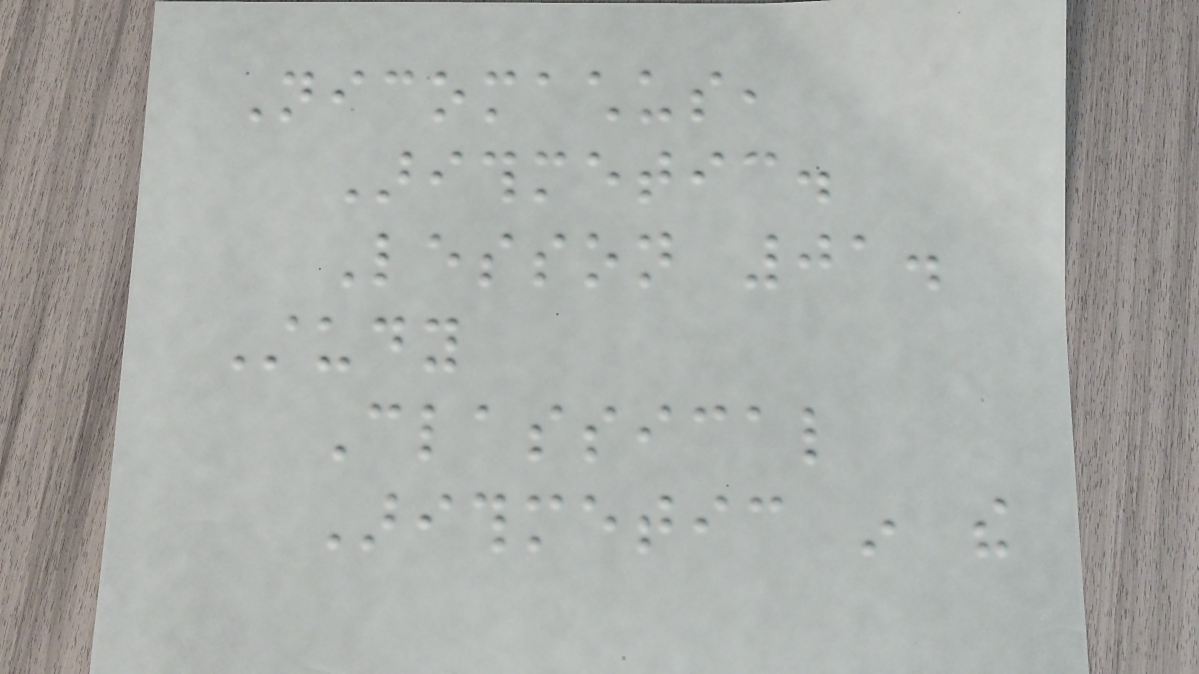Nicomachus,
Arithmetic.
Lesson 01.
Study
Classical
Arithmetic in the
